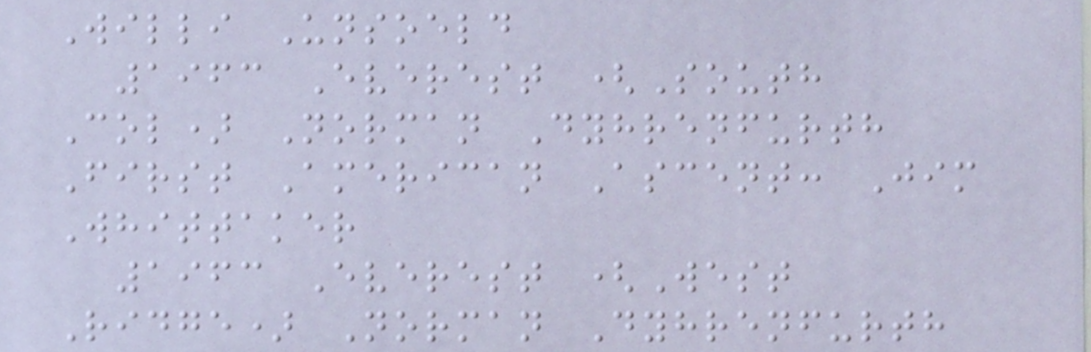Willi Unsoeld
1963 Everest (South
Col) Norman Dyhrenfurth
First American Ascent: Jim
Whittaker
1963 Everest (West
Ridge) Norman Dyhrenfurth
